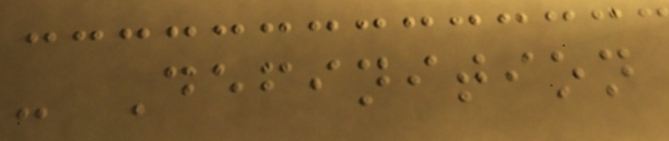- Definition
